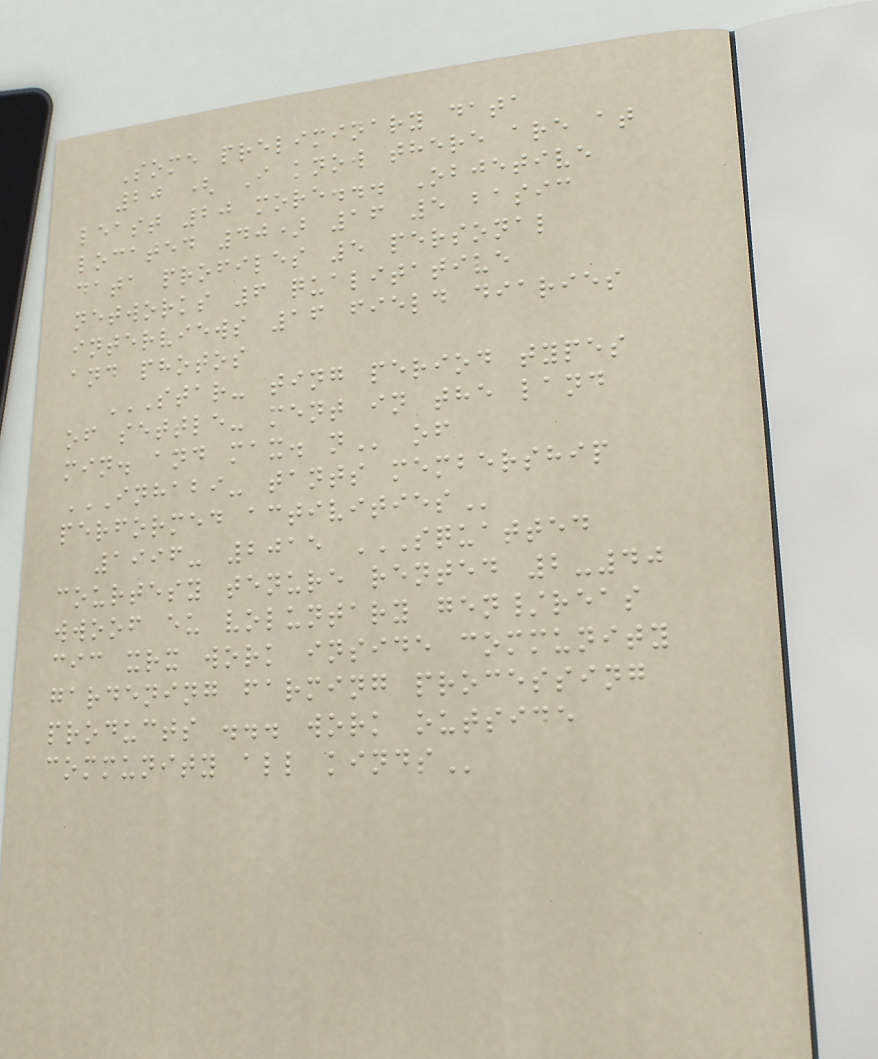Some preliminary data
20 ( I know there are at
least 20 more... Objetive
located 40) 16 5 basic
data profiles 5 personal
networks 6 qualitative
interviews 16 field diaries
and photos
STAR- TING PERIOD TYPES
OF SETTLE- MENT IN THE LAND
MIN. AND MAX. N of
INHABI- TANTS MEMBERSHIP
PERFORMED ACTIVITIES
1996- 2015 SQUATTED
COURTESY TENURE RENTED 2-40
WWOOF EU VOLUNTARY GEN/REAS
CIC XRX WORK INSIDE COMMUNITY
GARDENING FARMING PROCESSING
PRODUCTS ... WORK OUTSIDE
COMMUNITY ALL KINDS
